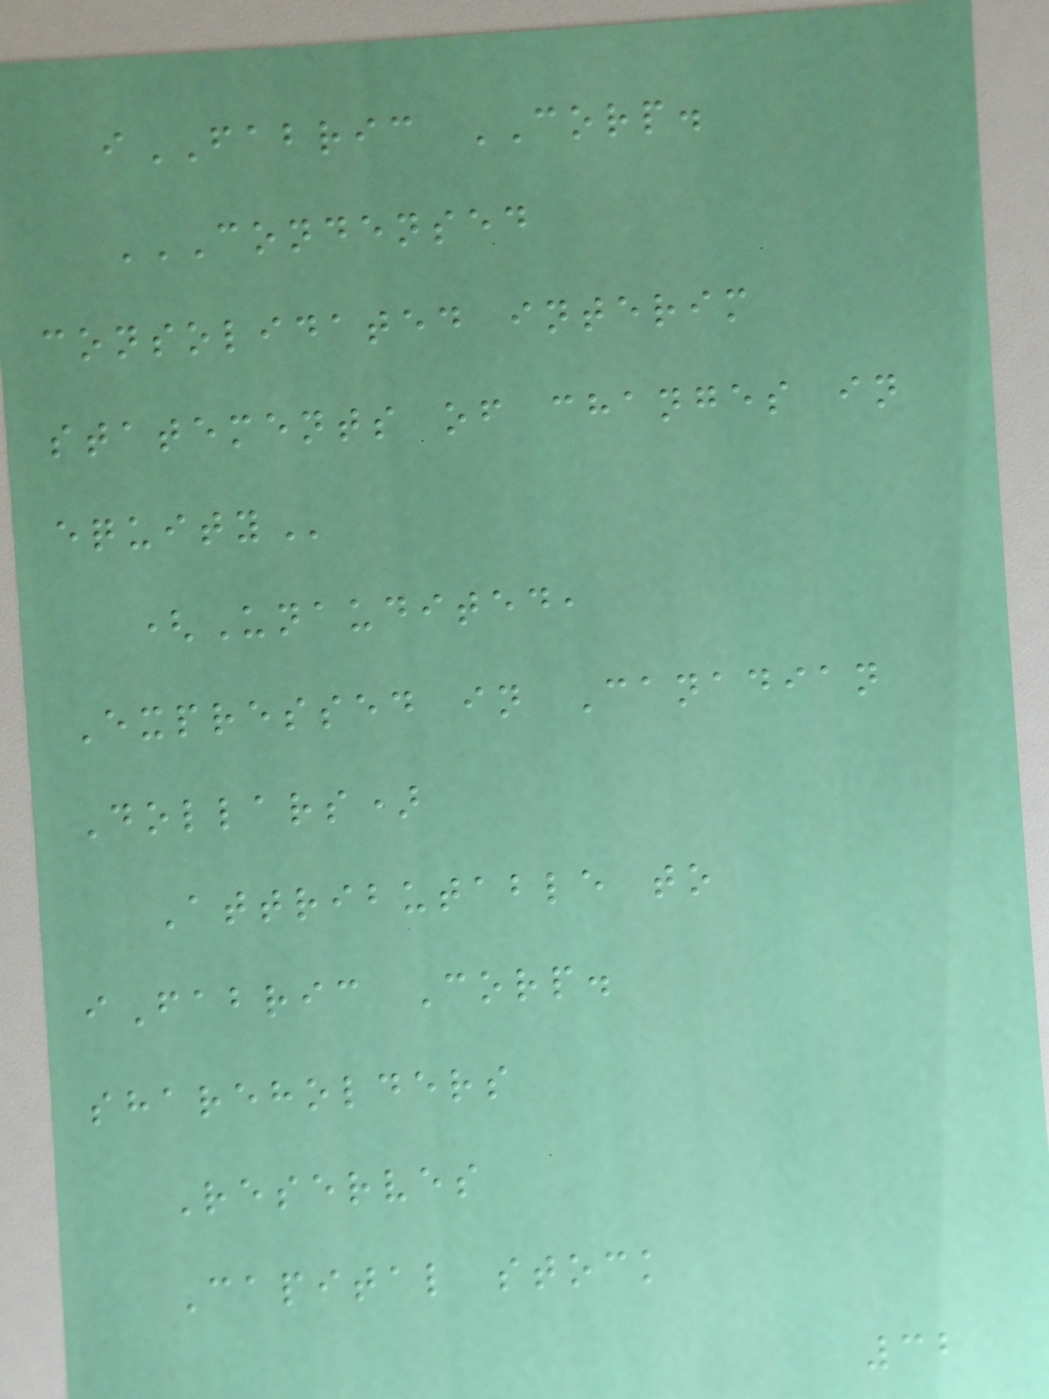iFABRIC CORP.
CONDENSED
CONSOLIDATED INTERIM
STATEMENTS OF CHANGES IN
EQUITY
(Unaudited,
Expressed in Canadian
Dollars)
Attributable to
iFabric Corp.
shareholders
Reserves
Capital stock
32
